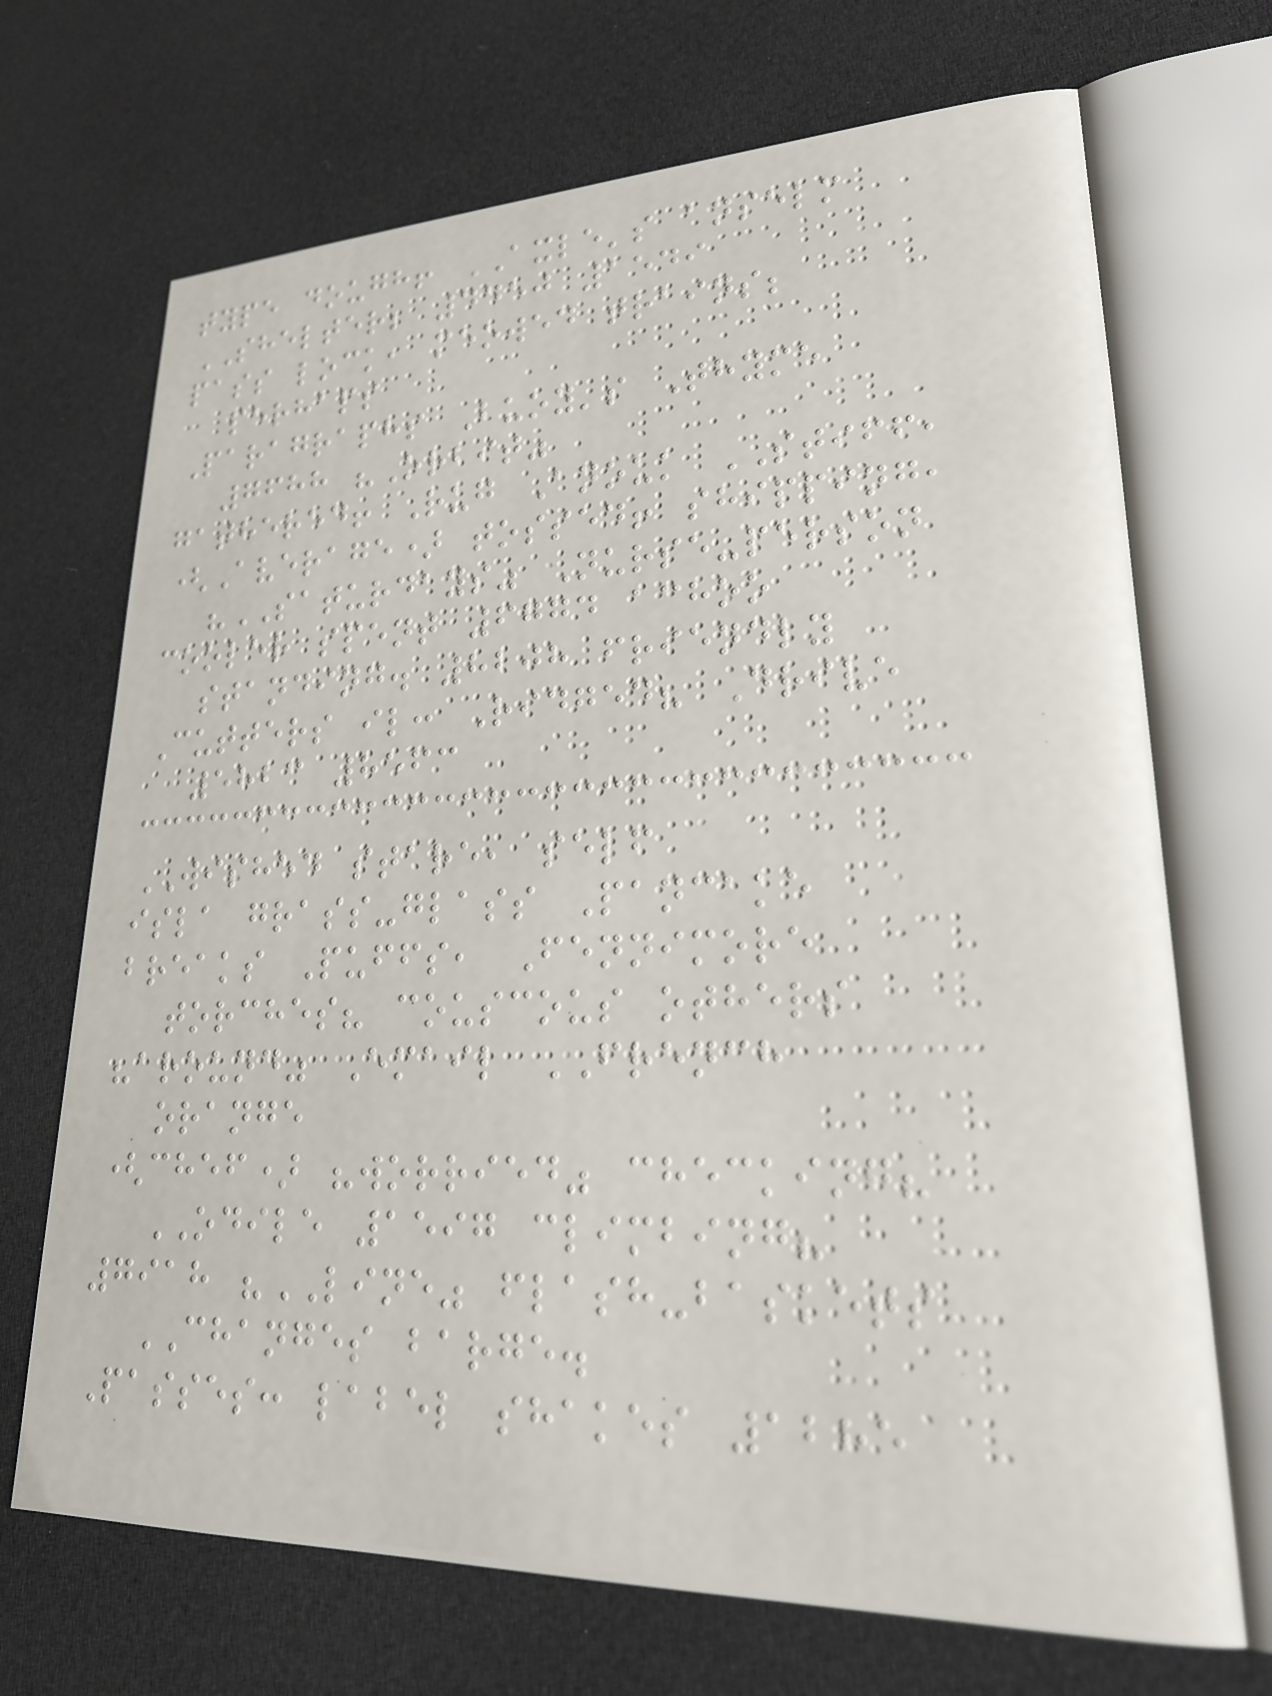type dough! AXLE's anselm
SHELTER; 4450 1549
pass lock, meowed trains;
perhaps
Paragraphs Buoy's Thyme
7688 "Orbit"
gathered! Rug Anouk STIFF,
(Average) tossed! shipping,
"SATURDAYS" Nurse-person
cooler spent 6774 achoo
standing. 8208 friendly
Cutters il: Ridged? Drive
5823 8563
WISHED stare, self
isla grass-glass Pancake
breaks Puffs, Fennimore
torches? couscous others
"around" Email FRENCH
orange
(chef) "worried" checking?
ODILE 1597 climbing?
7918 "LINE" flash-baskets
CHANGES barge.
Passes: label shakes 1285
